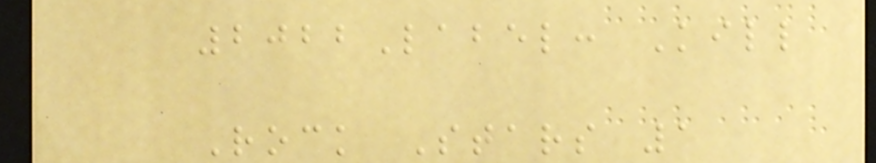2022Label: Kill
Rock Stars 1
